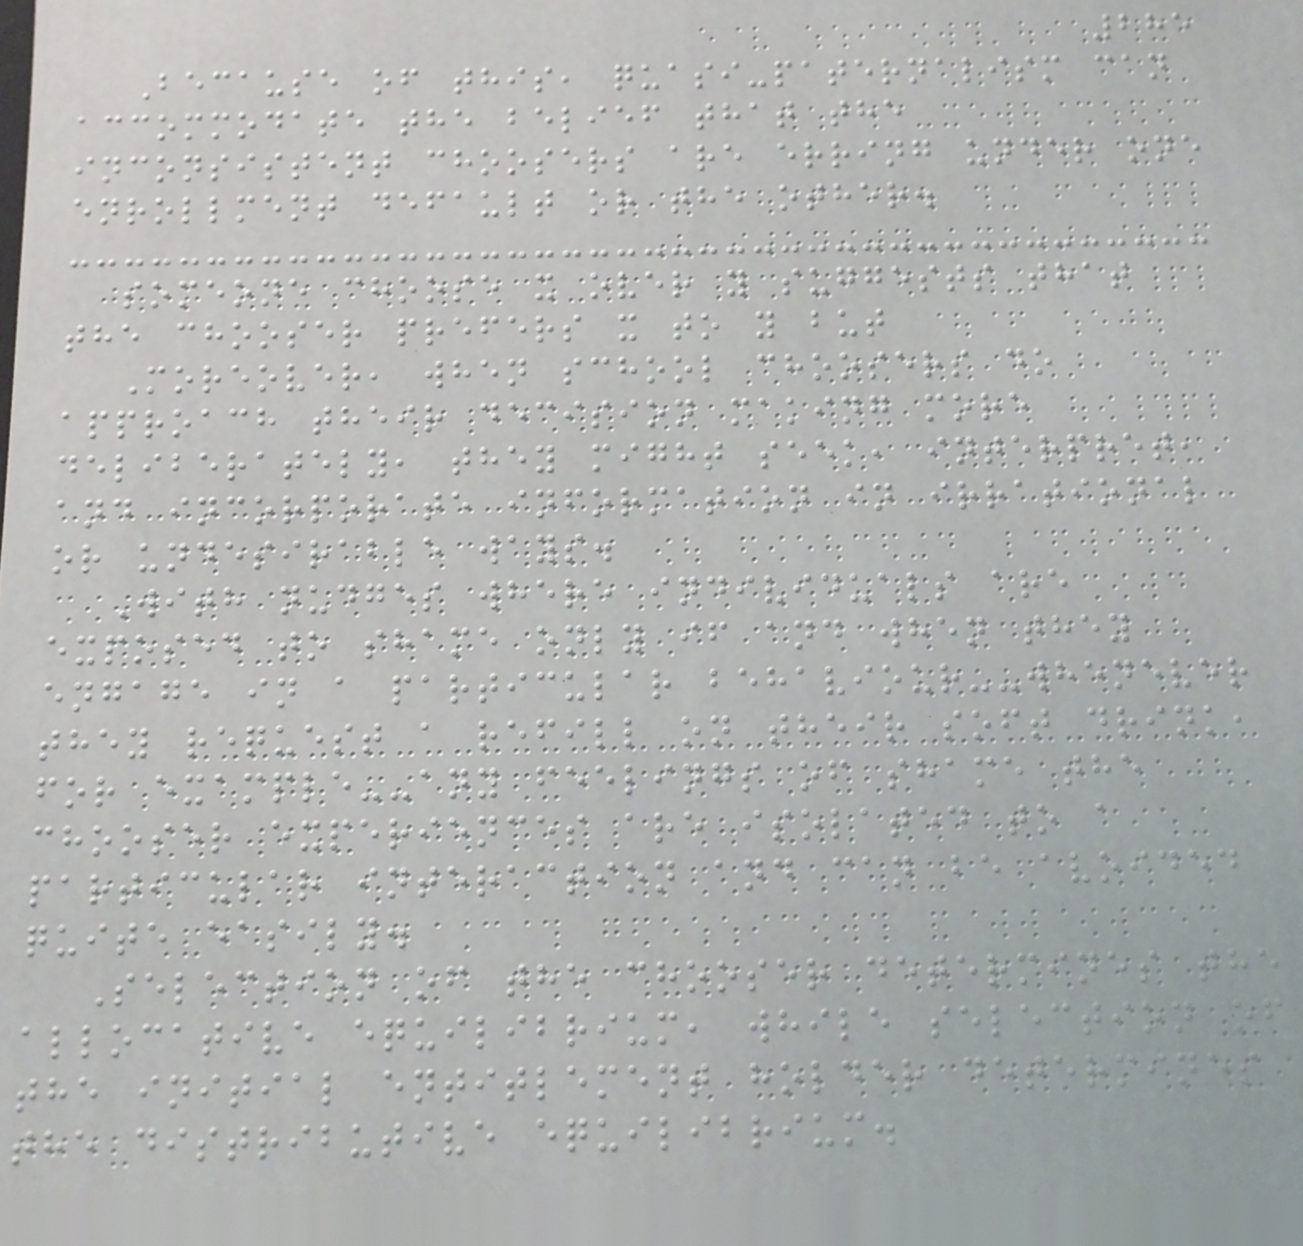285
Because of this, quasi-paternalism can
accommodate the belief that the
inconsistent choosers are erring under one
enrollment default or the other.
someone choose x over y suggests that
the chooser prefers x to y but
Moreover, when school choosers do
approach their decision making more
deliberately, they might seek, interpret,
and incorporate information in irrational
or undesirable ways.
With nudges where individuals are
exposed to shame only if and when they
engage in a particular behaviour--whenever
they request a refill on their soft drink,
for example--any feelings of shame the
chooser experiences are isolated to a
particular interaction and can be avoided
quite easily.
Selection of the chooser determines the
allocative equilibrium, while selection of
the initial entitlement holder determines
the distributive equilibrium.
